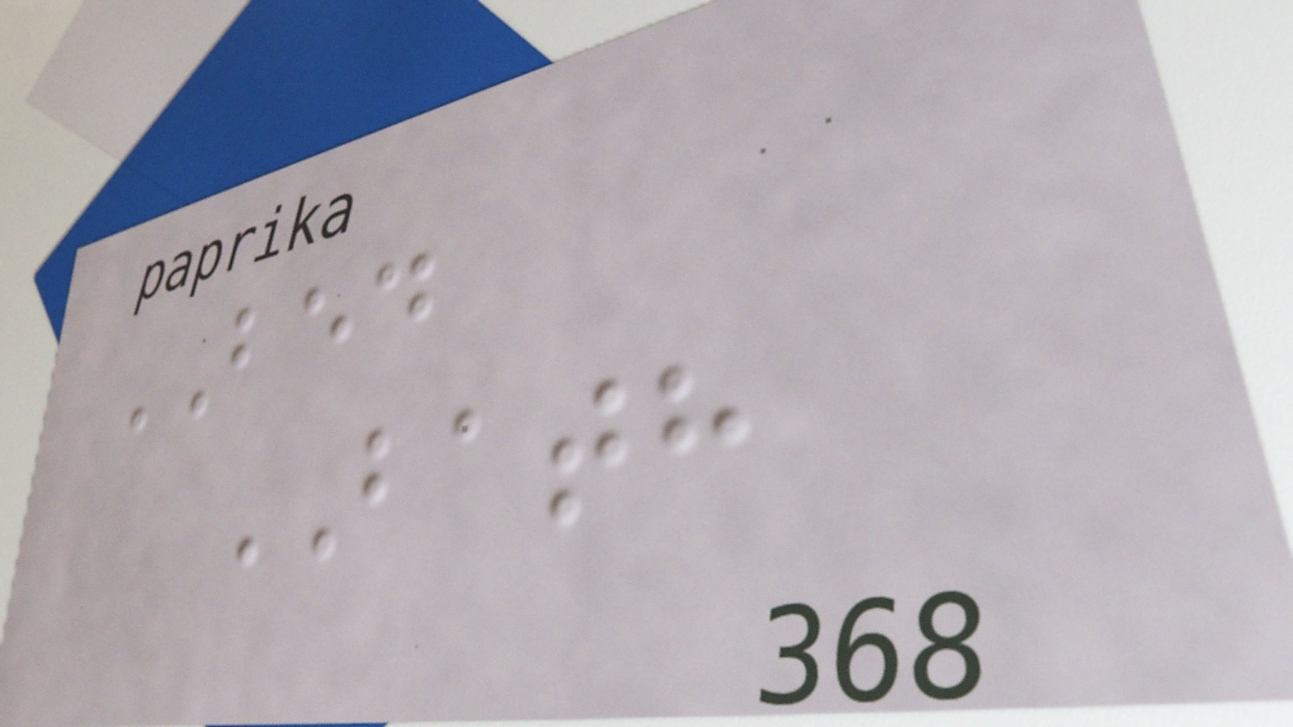BED
BATH
